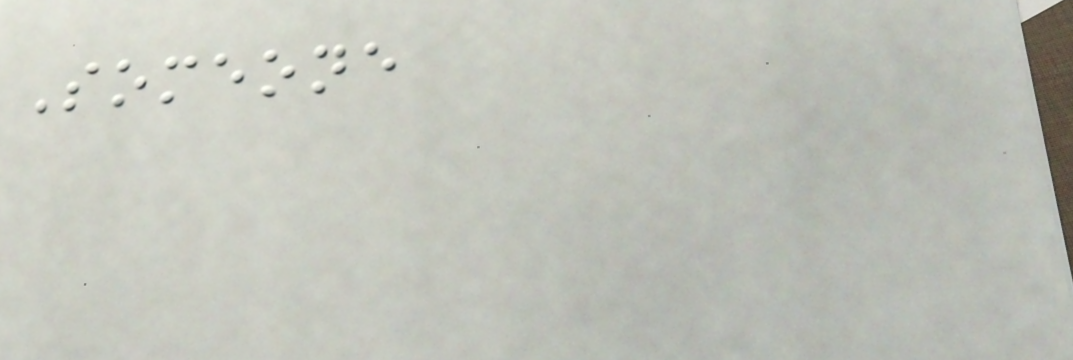Someone
